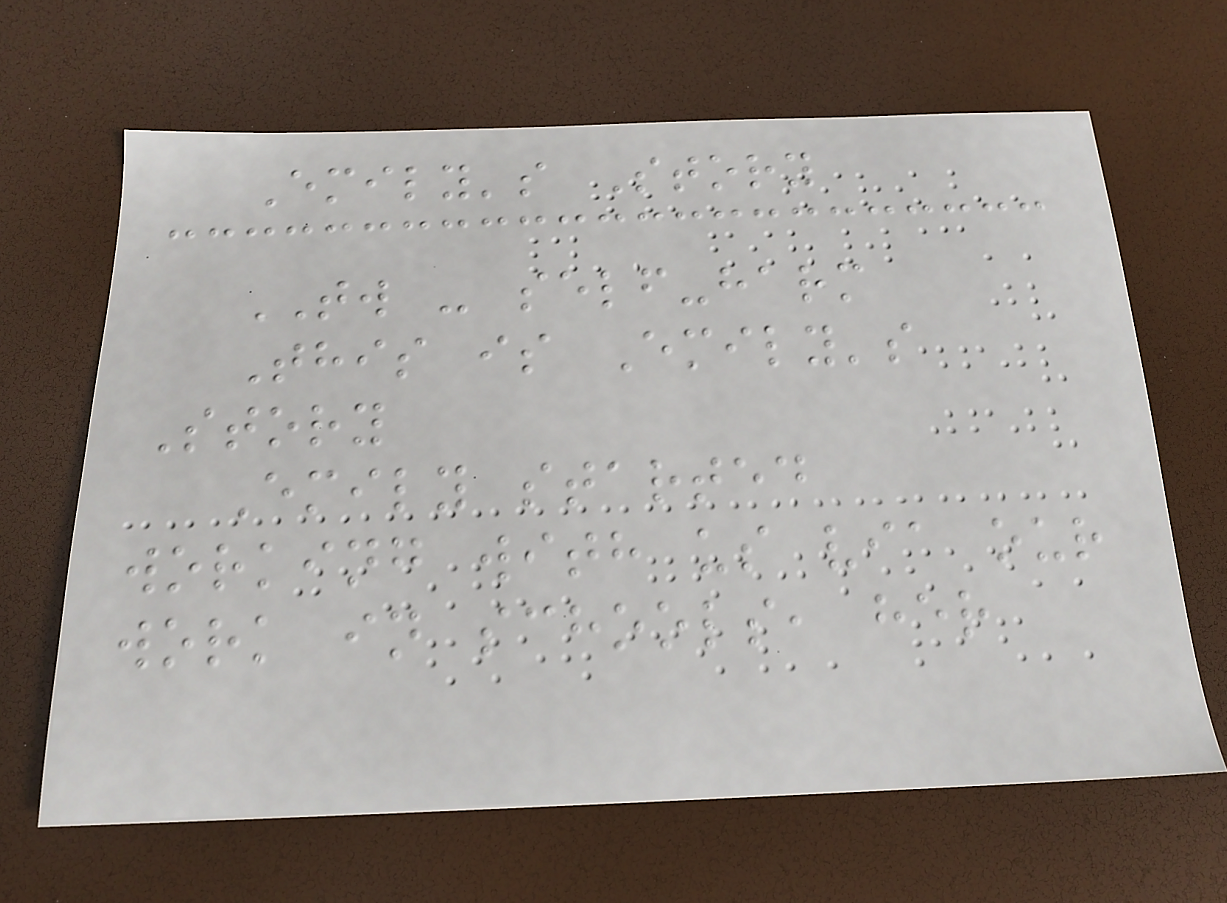Emily's Story
TW - self-harm
This is Emily's
Story
Emily started
working with us via our
work in schools, her
